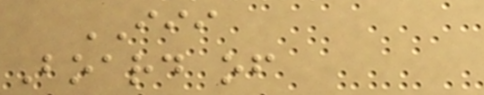III
Board of
